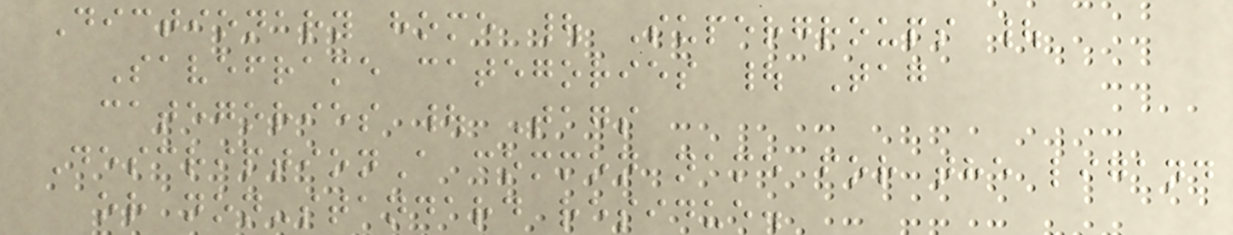Dictionary home | Supergroups |
Saveframe categories | Tag
categories | Tags
DescriptionA common name for the ligand
or non-standard residue.
